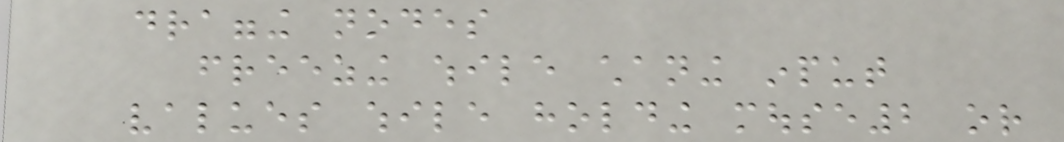dragging nodes
freezing while chaning input
values while holding mouse2 or
